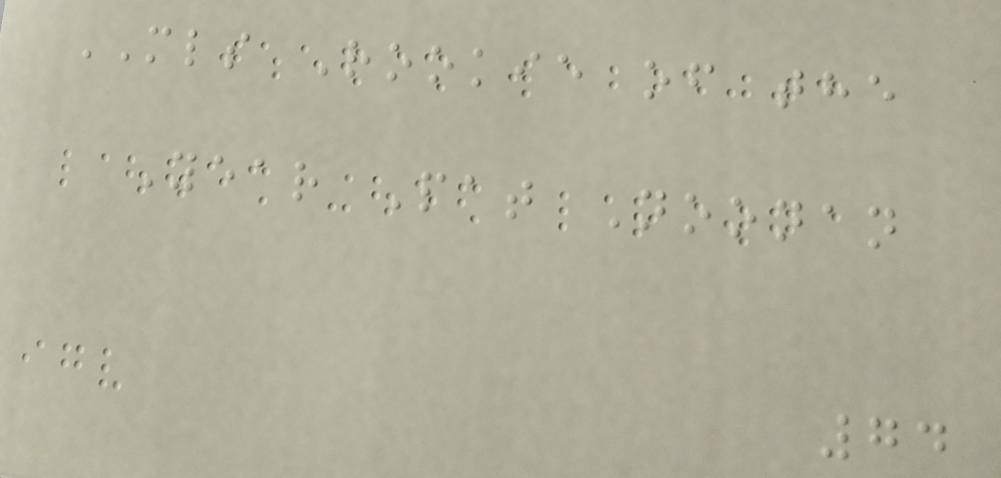MLS Rookie of the
Year Pat Noonan
74
